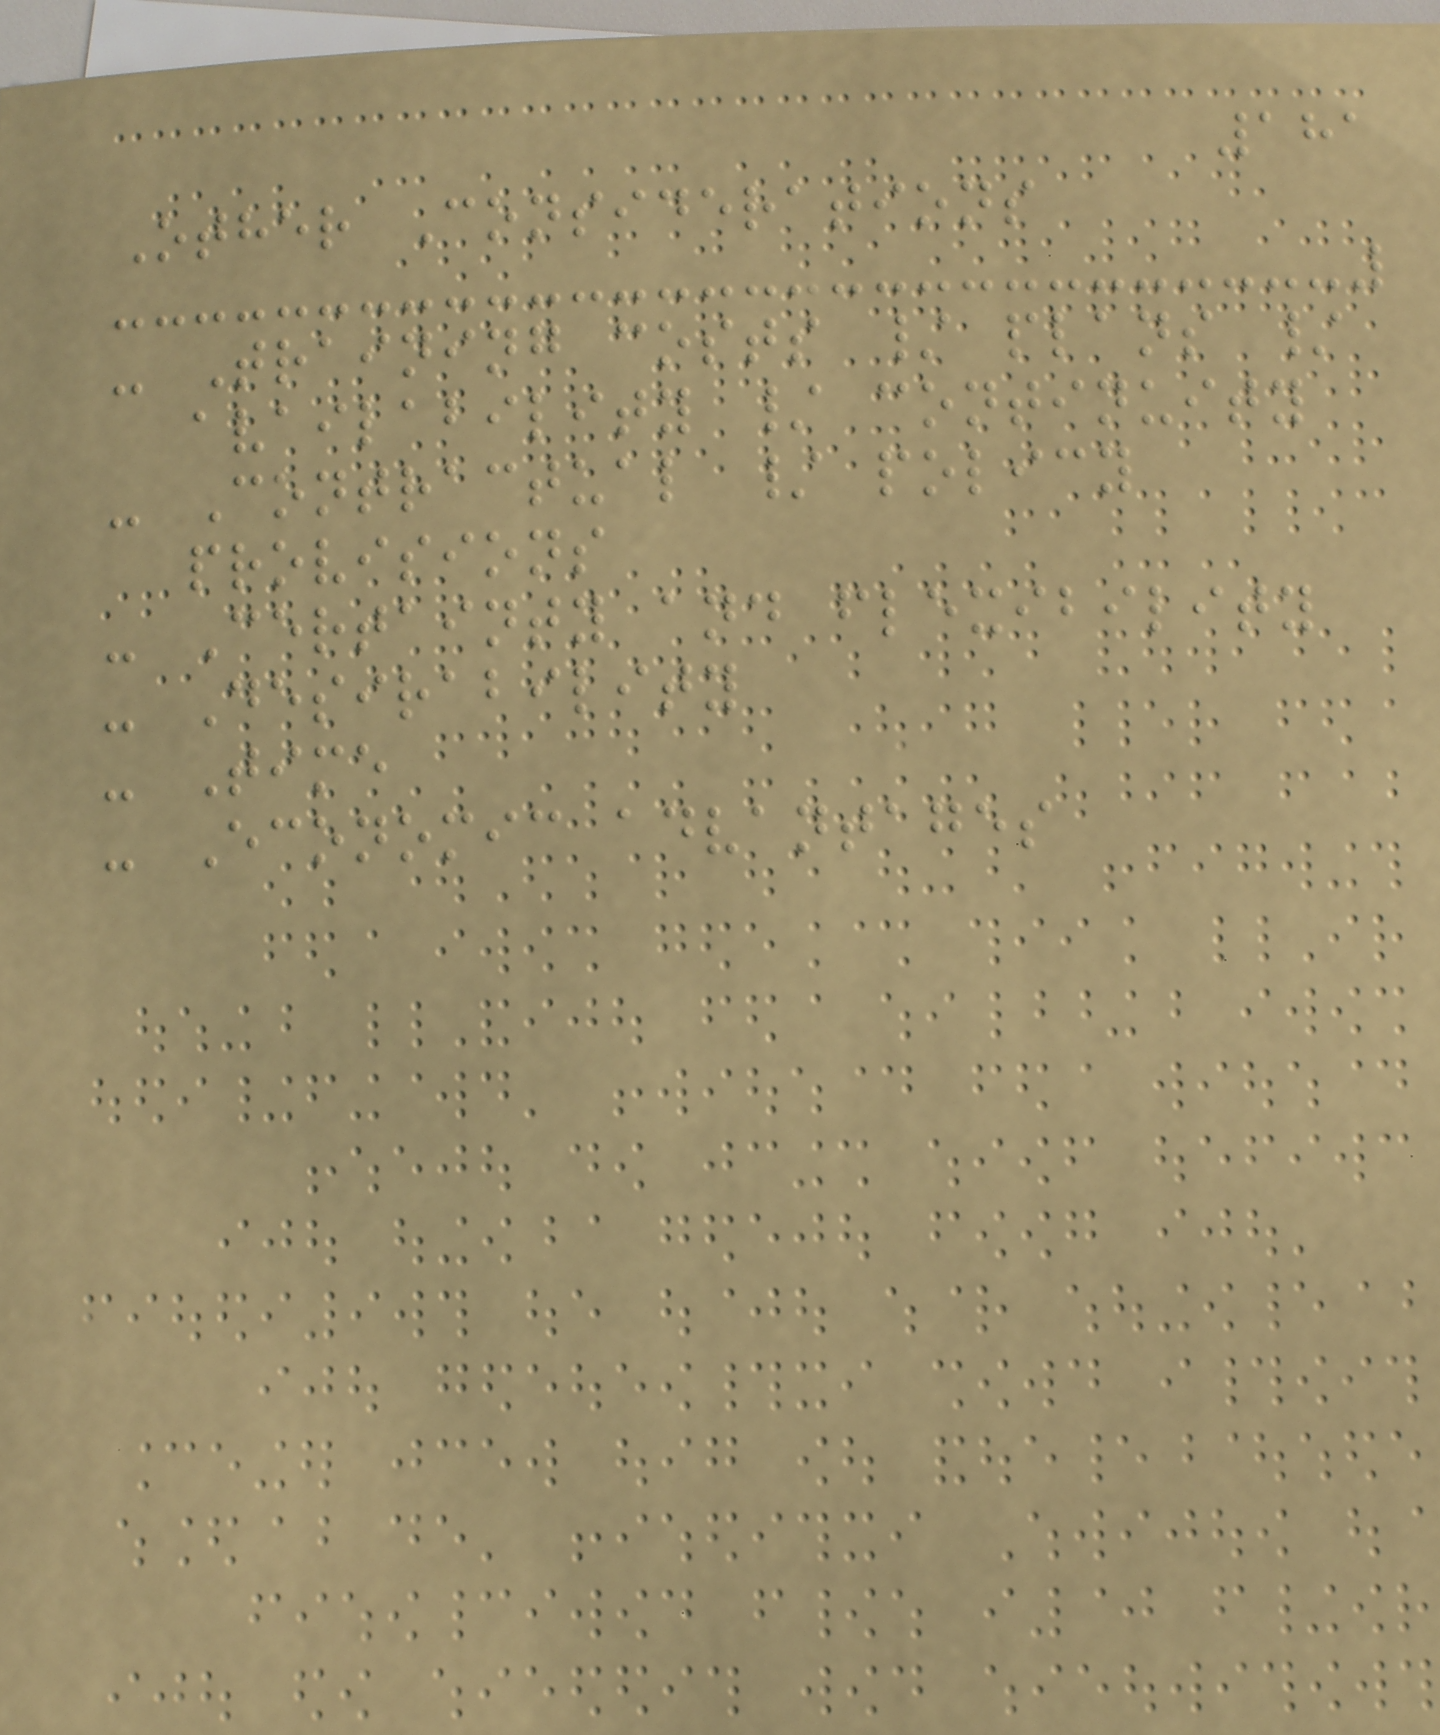181
Other Considerations
- Training costs / plans /
availability / continuity
- Contractual / policy
provisions
- Certainty and flexibility
- Desirability
- Time
- Economic advantages
